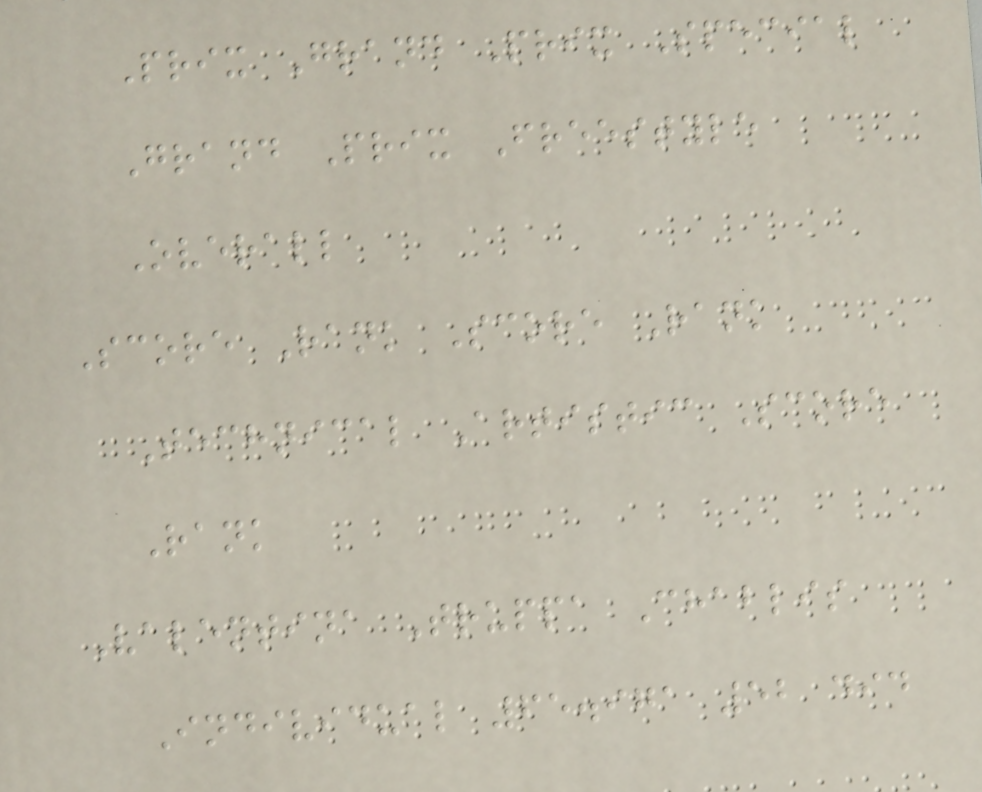Prix Grand Prix Special
Grand Prix Freestyle
Overall
Score Rank Score Rank
Technical Artistic Score
Rank
Valentina Truppa Chablis
Individual 65.971 52 did
